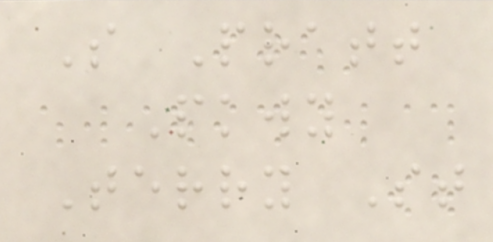S Pratt
Pkwy
Terry St
